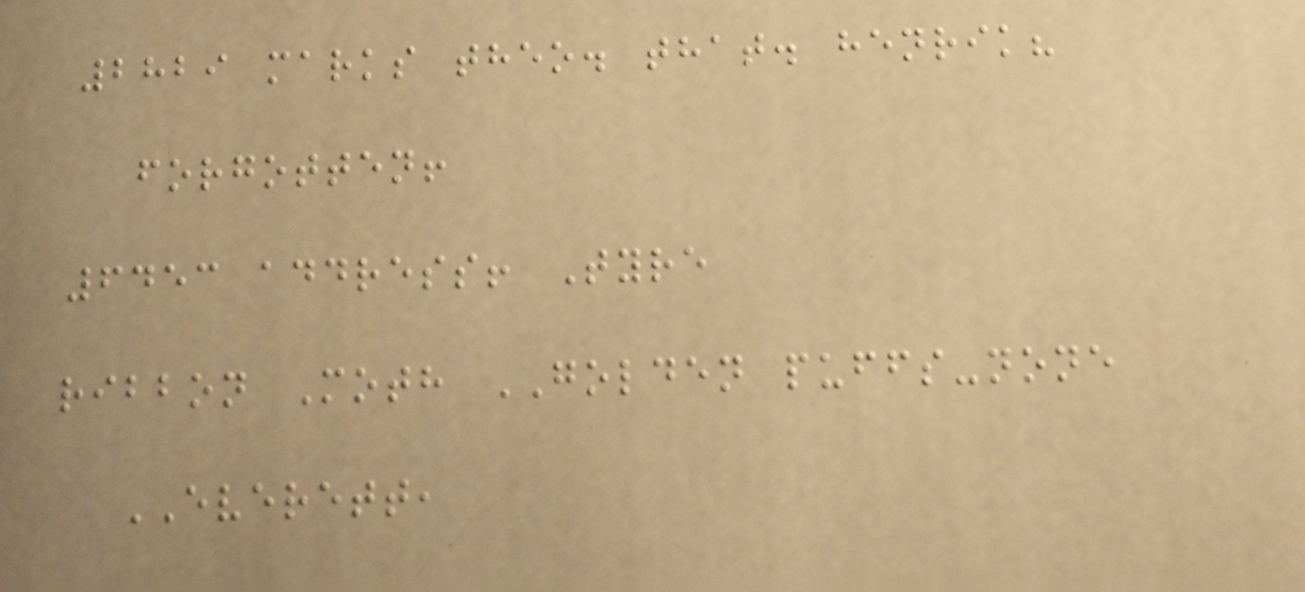2829 marks theo. that. henrik?
forgotten!
6453 address! Tyre
ribbon Moth GOLDEN puffs-none
EVERETT,
